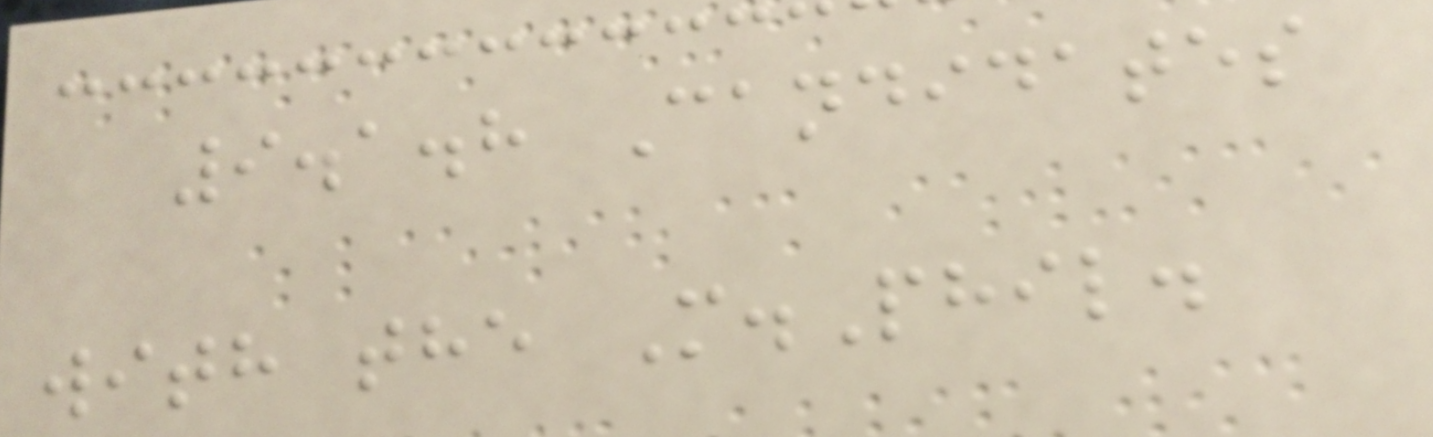9.1.8 Candidates
with the M.Phil.
